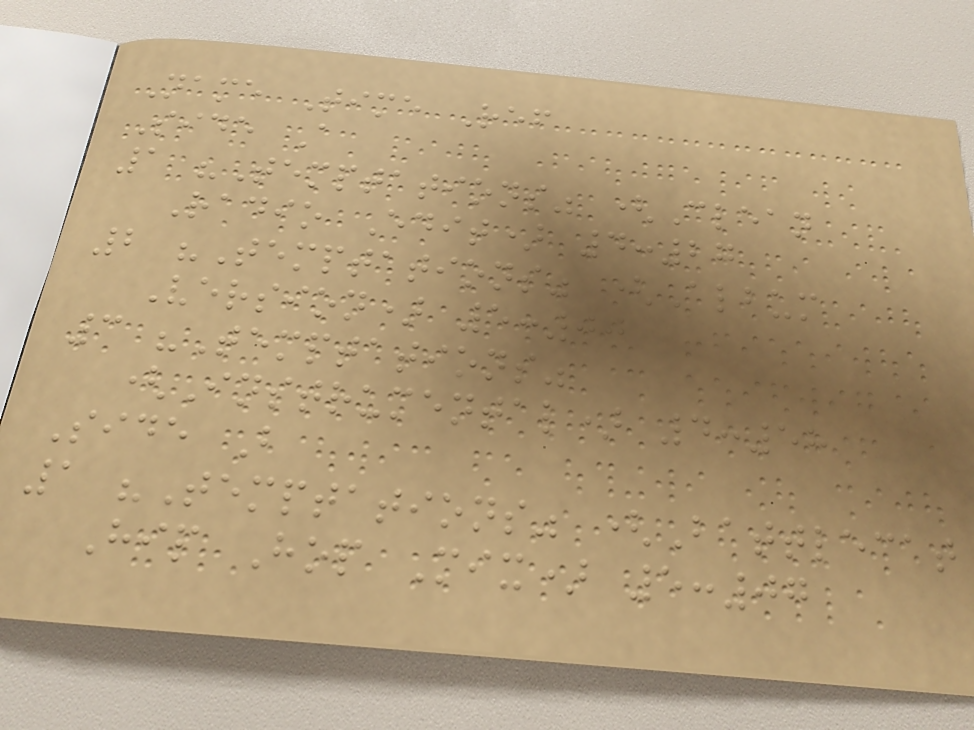Name Time Ref
Side A
1 "Temptations" (Clean
Radio Edit) 4:27
2 "Temptations" (Album
Version) 5:00
3 "Temptations"
(Instrumental) 4:58
Side B
1 "Temptations" (Battlecat
Hip Hop Mix) 5:07
